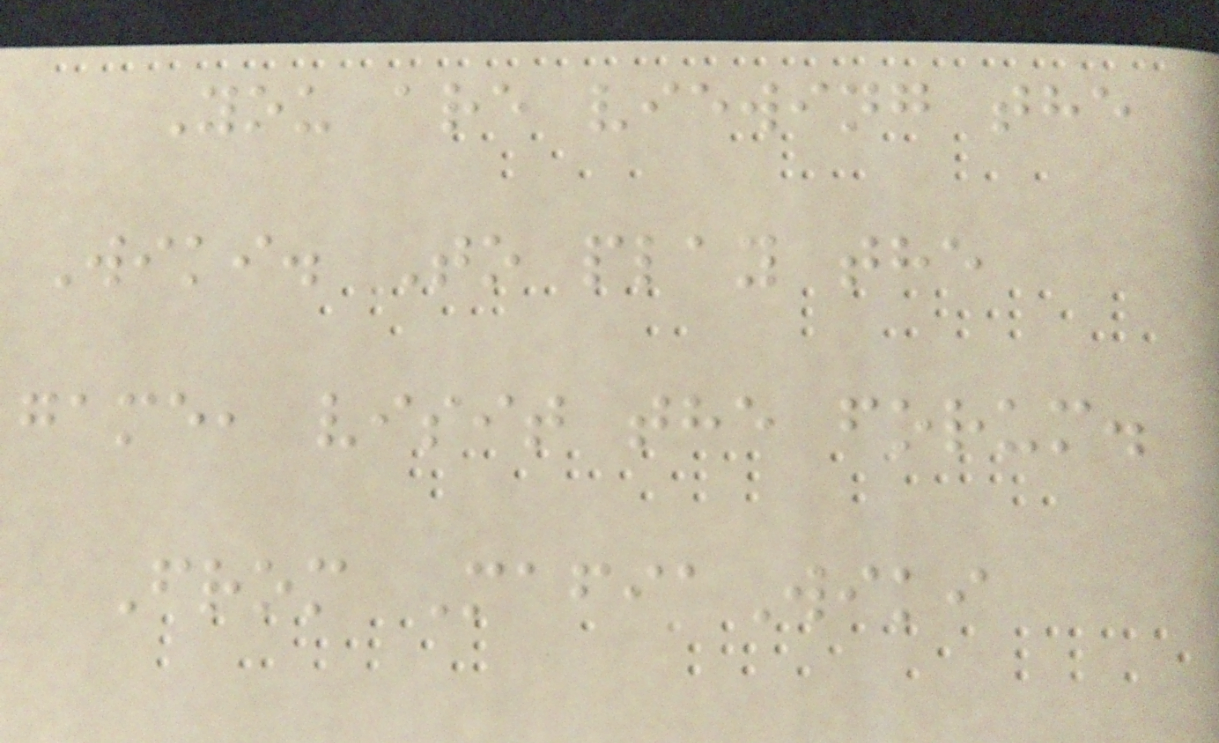You are viewing the
Wiki. To play the
game, visit the forum.
From MafiaWiki
